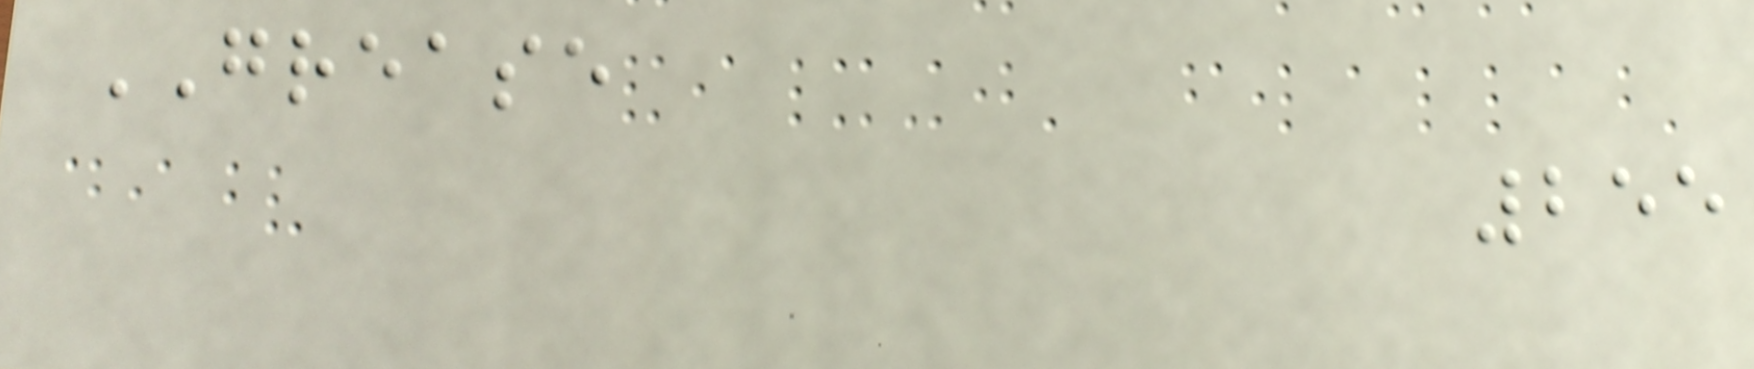GREASE
255
